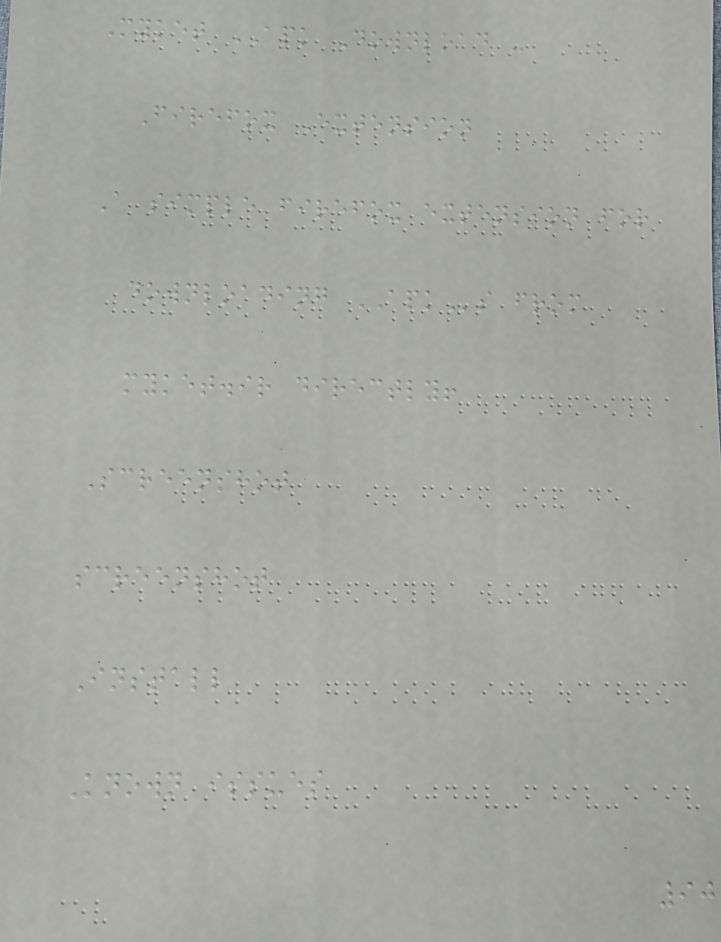Myket APK Download -
Firefox Extension
A simple firefox extension for
downloading APKs from
myket.ir directly!
Screenshot
screenshot
Install
Known issues
90
